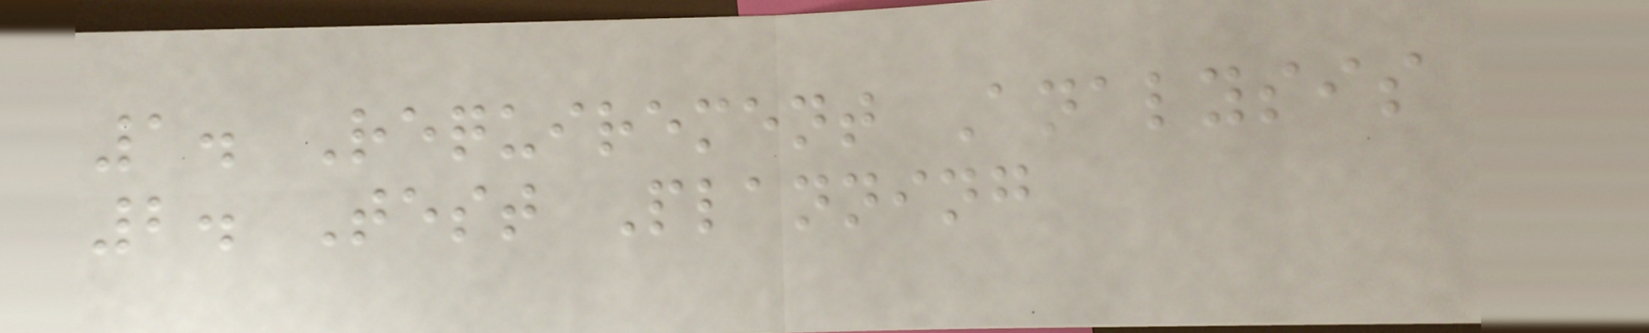1. Requirement Analysis
2. Test Planning
